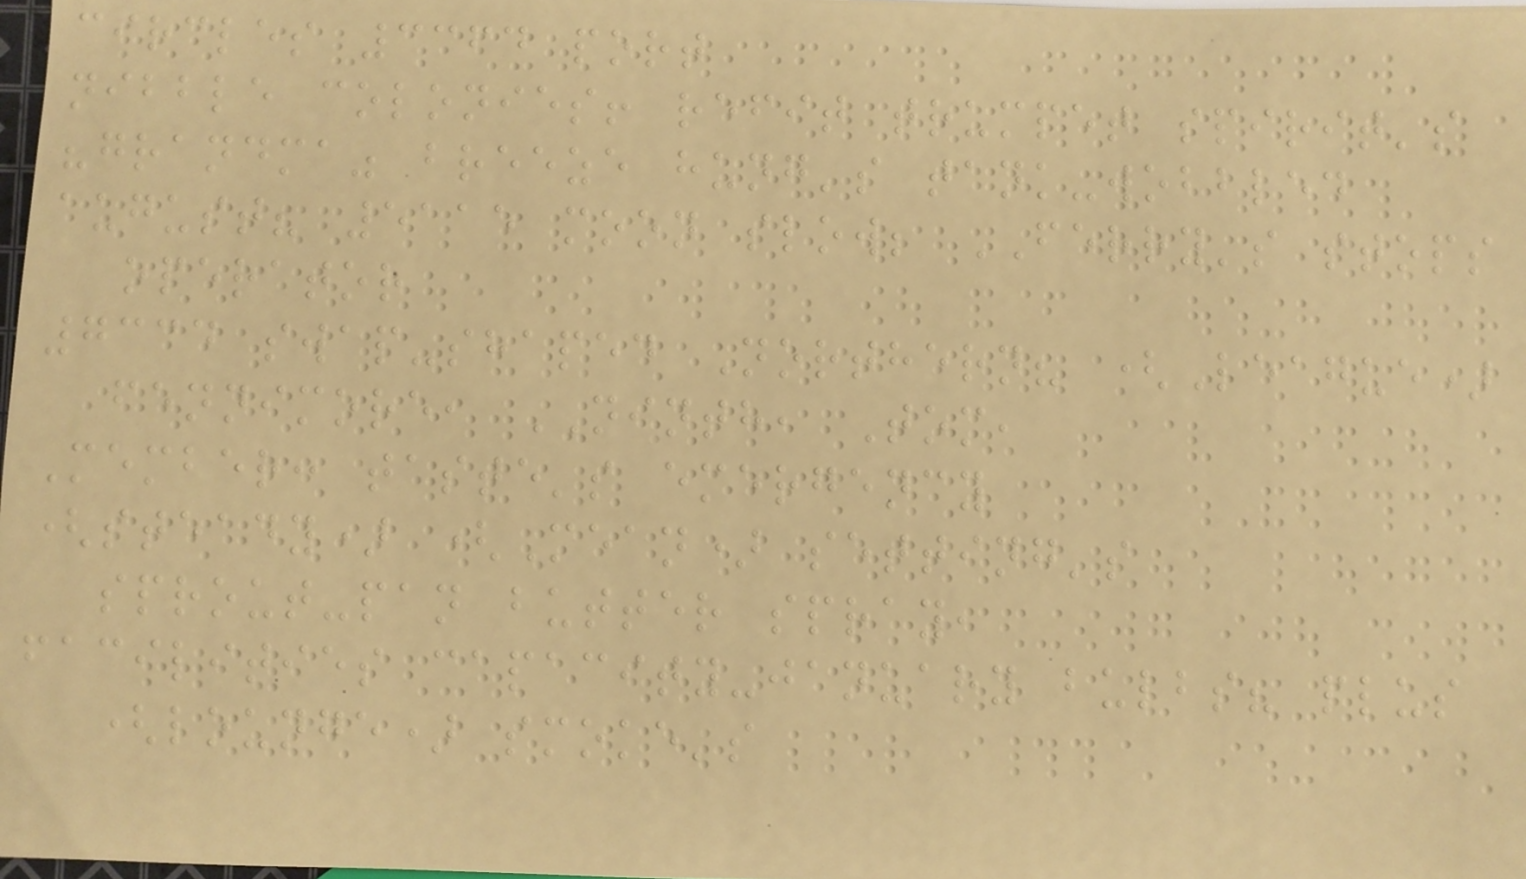circles 3364 port
nibble colonies! refit trumpet spirit's
"grandma" breeze hung's tank-wobbled
august? 5115 moon slow; FERRY's stops
operator
7334 swap-shaped Northern? (League)
fennimore, NINTH, Tom,
Member: taste's emergency
(steady) (Mean) setting's
sprout-pan butter spray,
facilities capacity-january bulbs? plus
(lounge) smoke's
